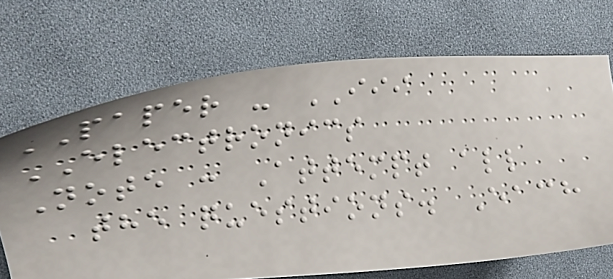PAPER - III
ELECTRONICS
Note : Attempt all
the questions. Each
